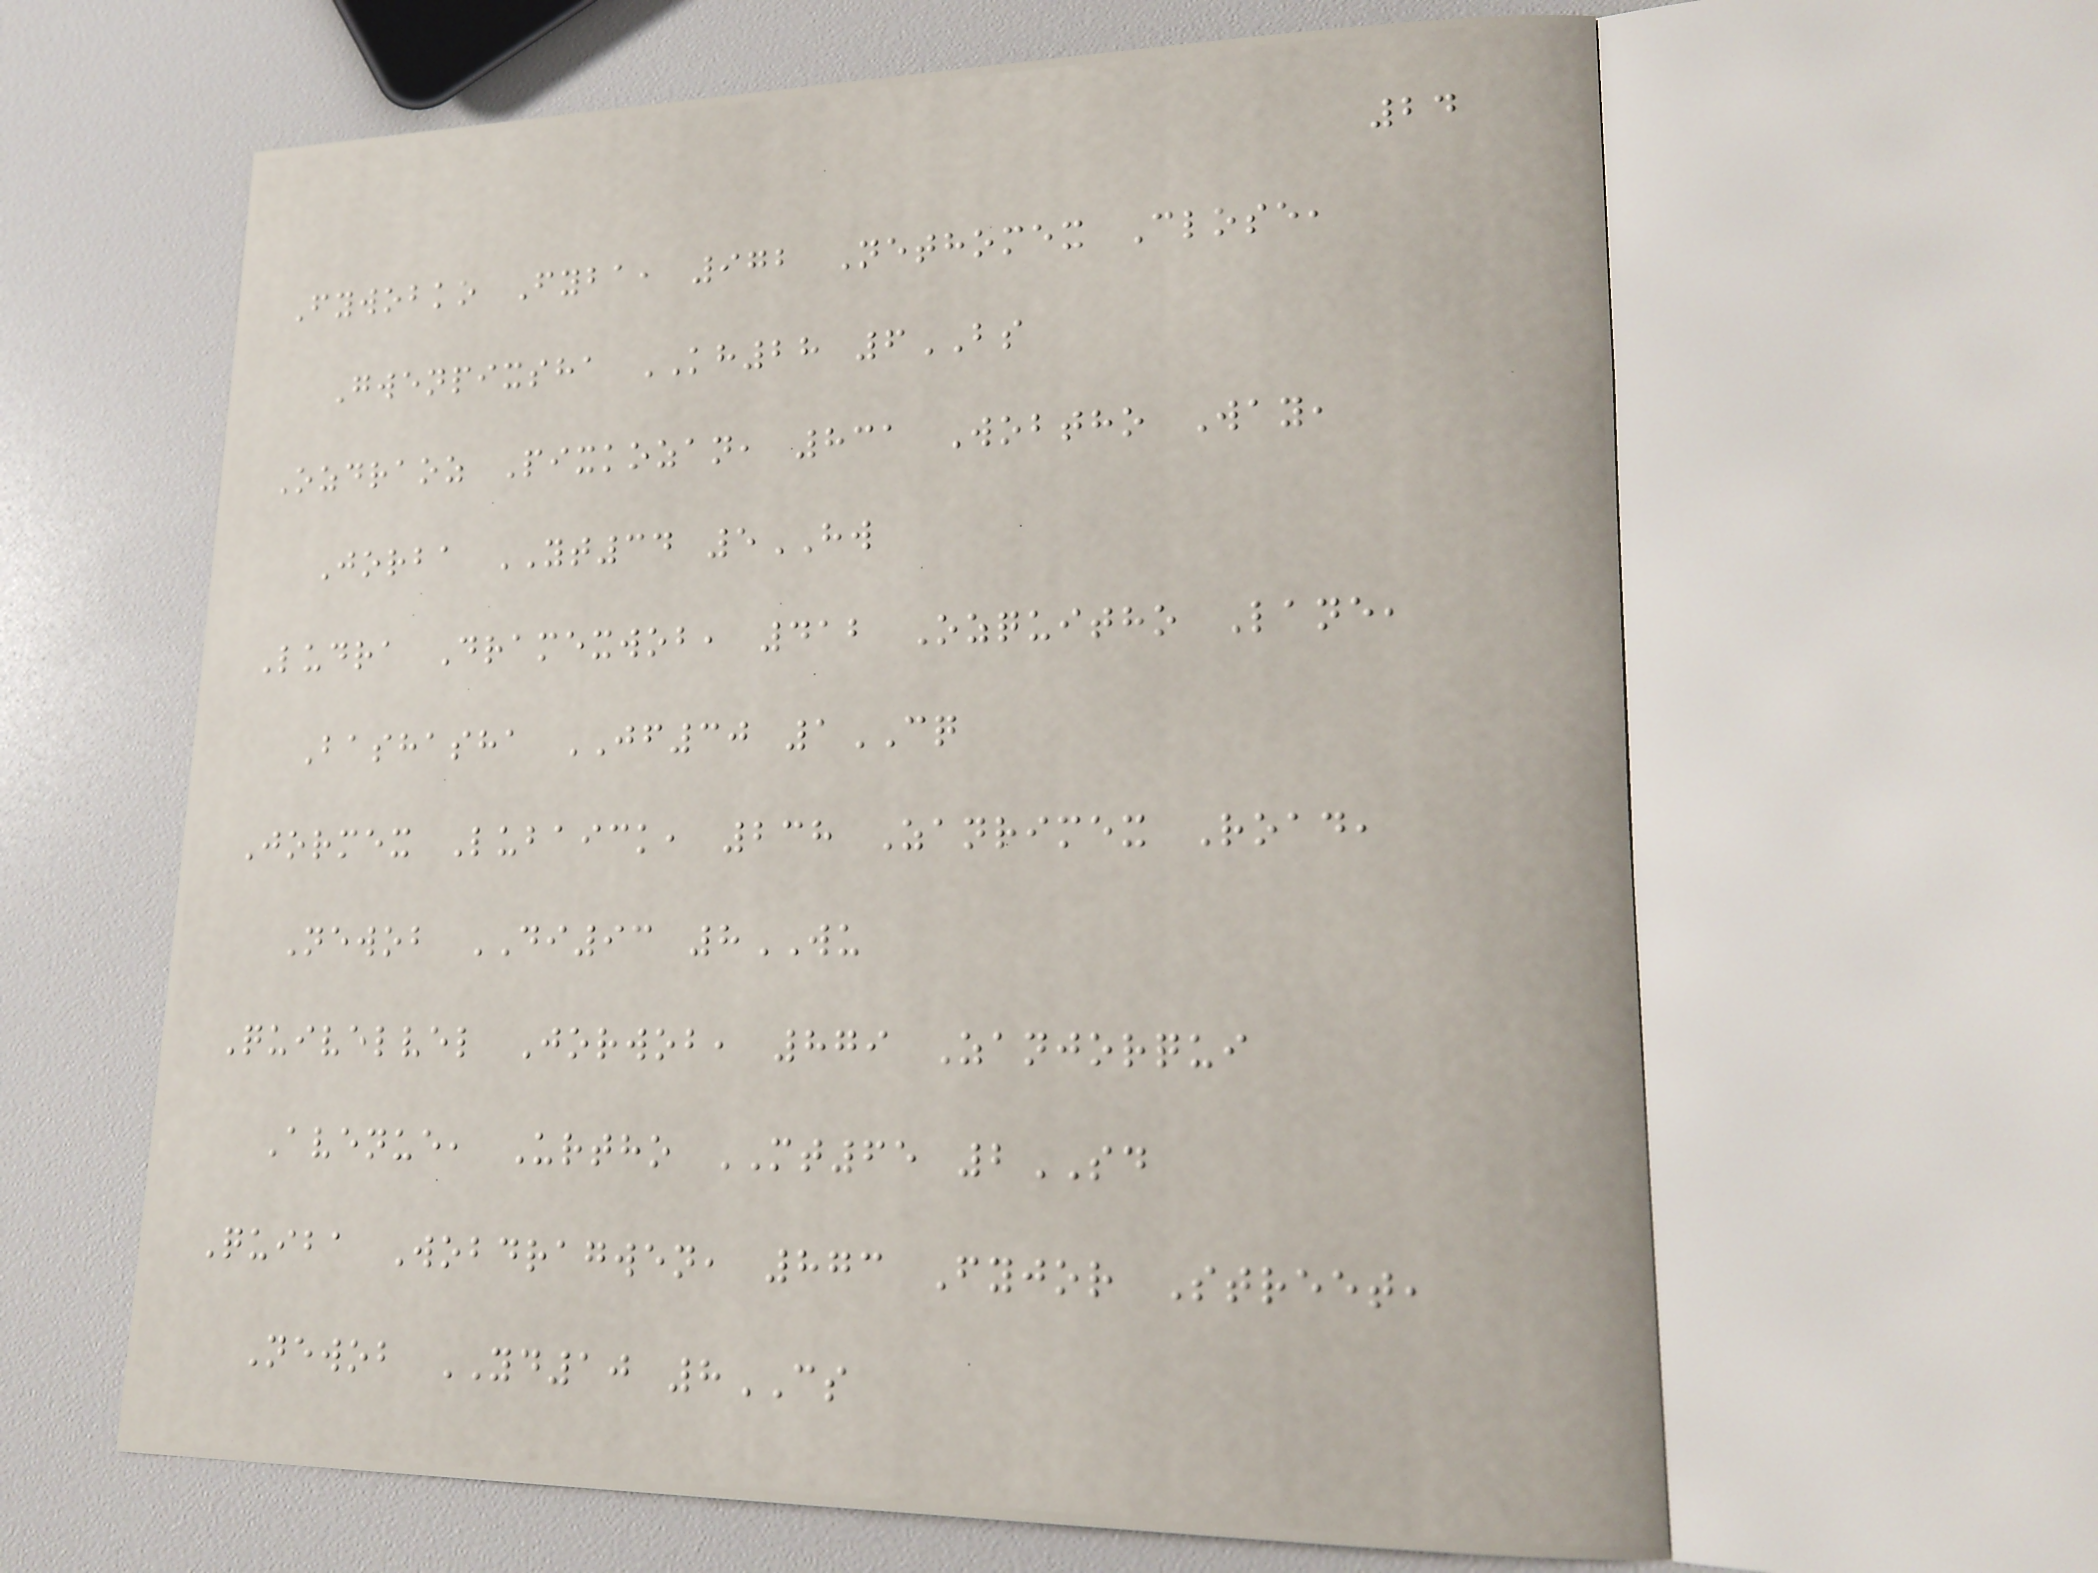24
Fywobko Fyba, 972 Nethomex Close,
Gwenpixsha KH28 6BS
Ozdraoz Pixkozan, 831 Wobtho Way,
Jorba YT34 5HW
Ludra Dramexwob, 412 Ozquitho Lane,
Bashasha JF30 1CQ
Jormex Lubaick, 238 Zanrimex Road,
Newob DI93 8WU
Quivelvel Jorwob, 879 Zanjorqui
Avenue, Urtho MT65 2SD
Quiba Wobdragwen, 873 Fyjor Street,
Newob YD10 8CS
